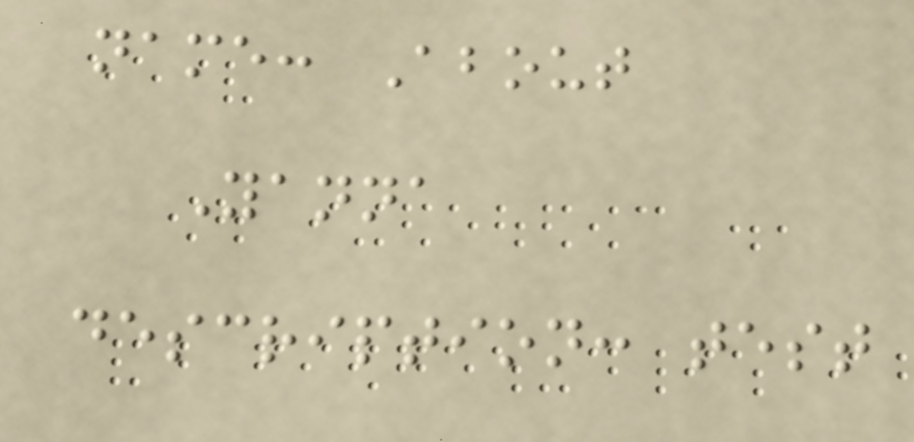name: About
Yanna
description: test
